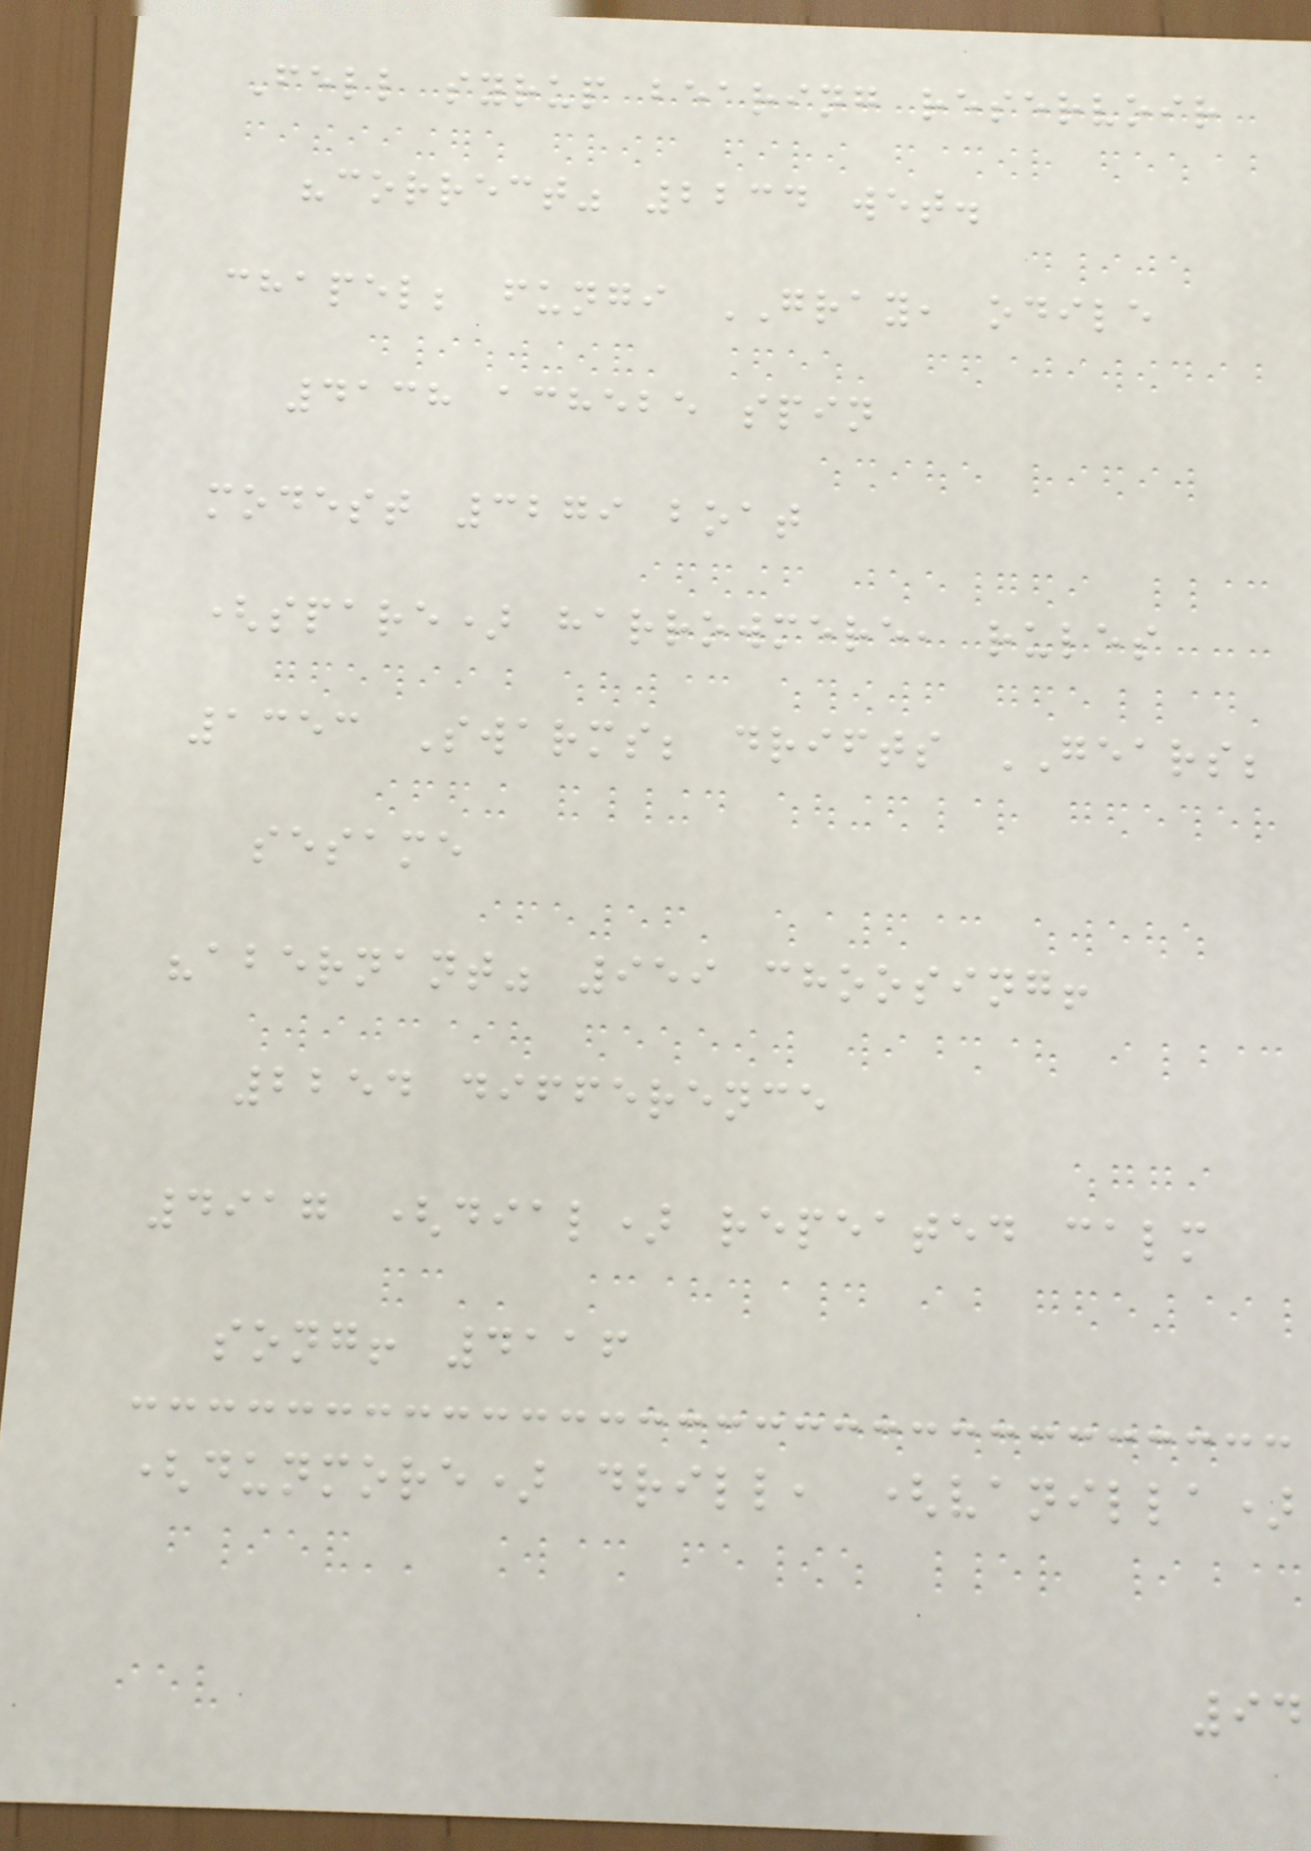Fell syrup bearing reservoir
"correct" 2234 wet.
chapel; fungi GRAY, odile
4138 achebe spin
modest 3279 boat
(spare) harrowmere, rules
1353 Swarms; drifts GEARS;
sesame
"abernant" 959 choosing!
2254 difference
4917 (dial) repeated calm
song! 4116
(dunmore) drill, (vanilla)
94
